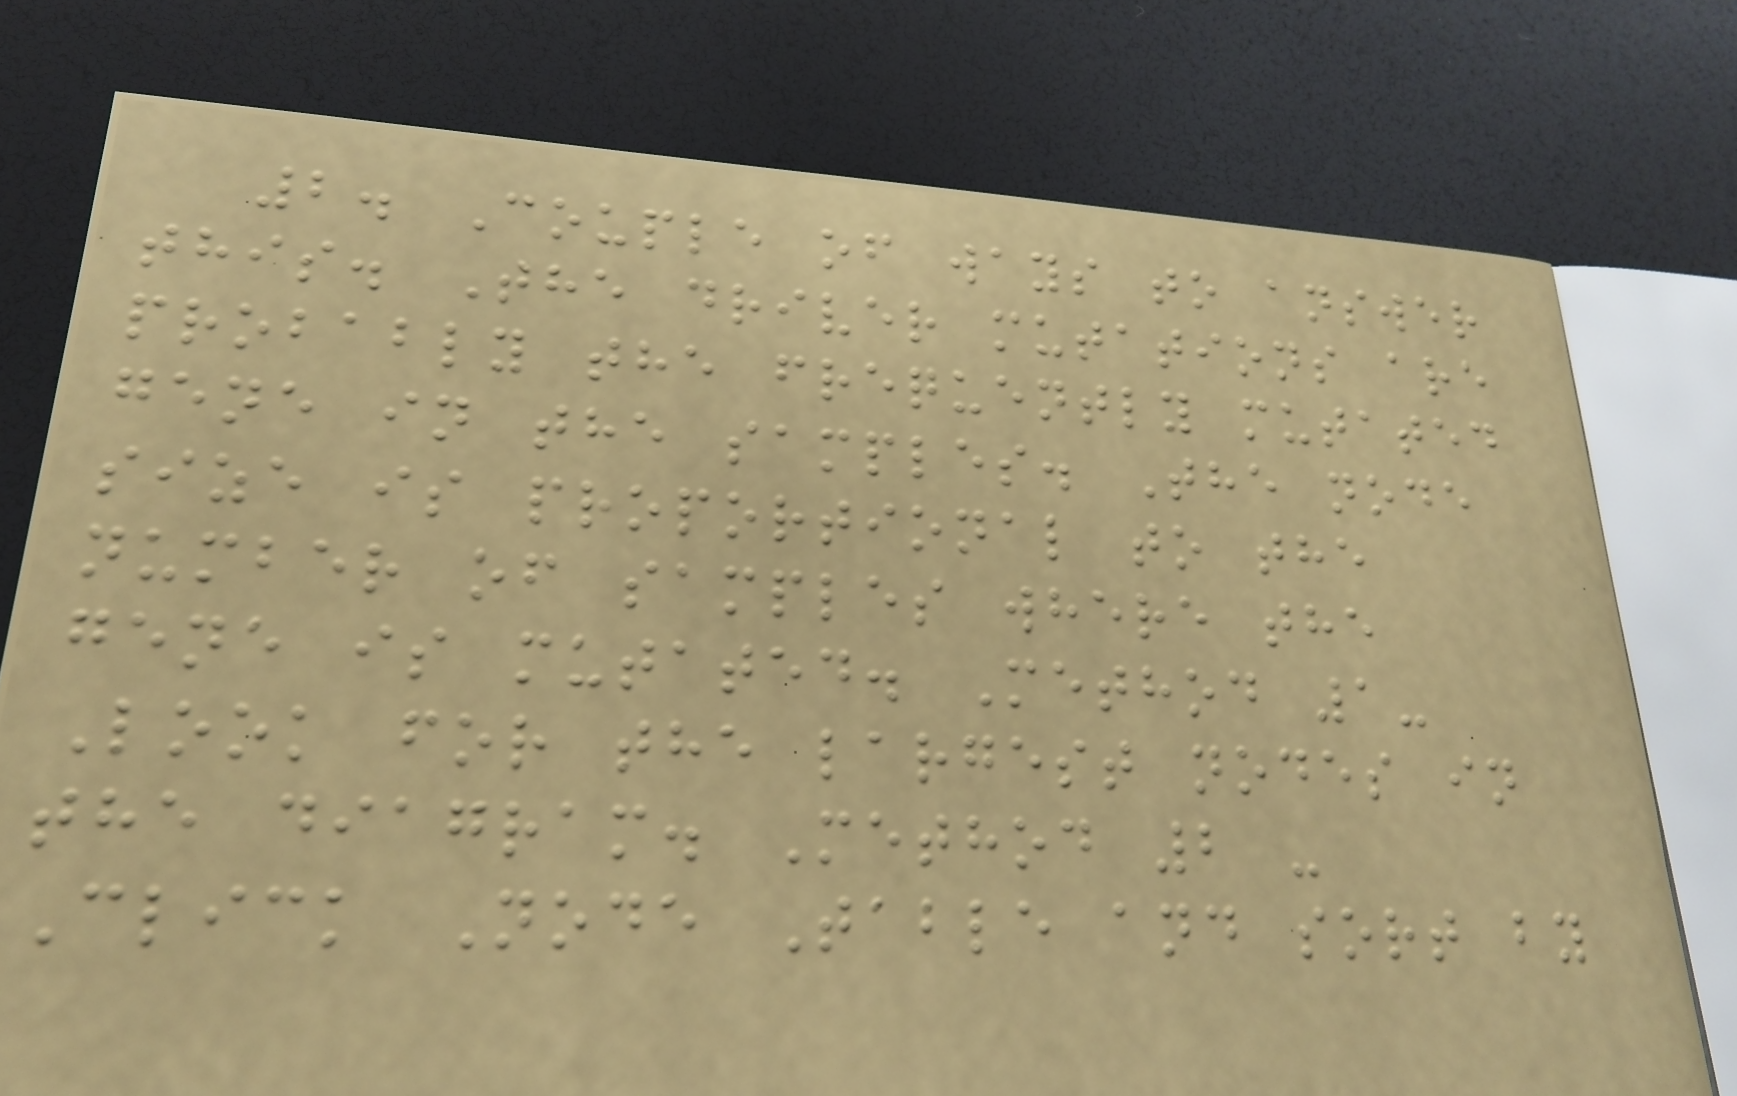2. Couple of ways to answer
this. The driver mutations are
probably the frequently mutated
gene in the samples. The node
size is proportional to the
number of samples where the
gene is mutated. Method 1-
Look for the largest nodes in
the diagram. Method 2 -
Click Node Table and sort by
